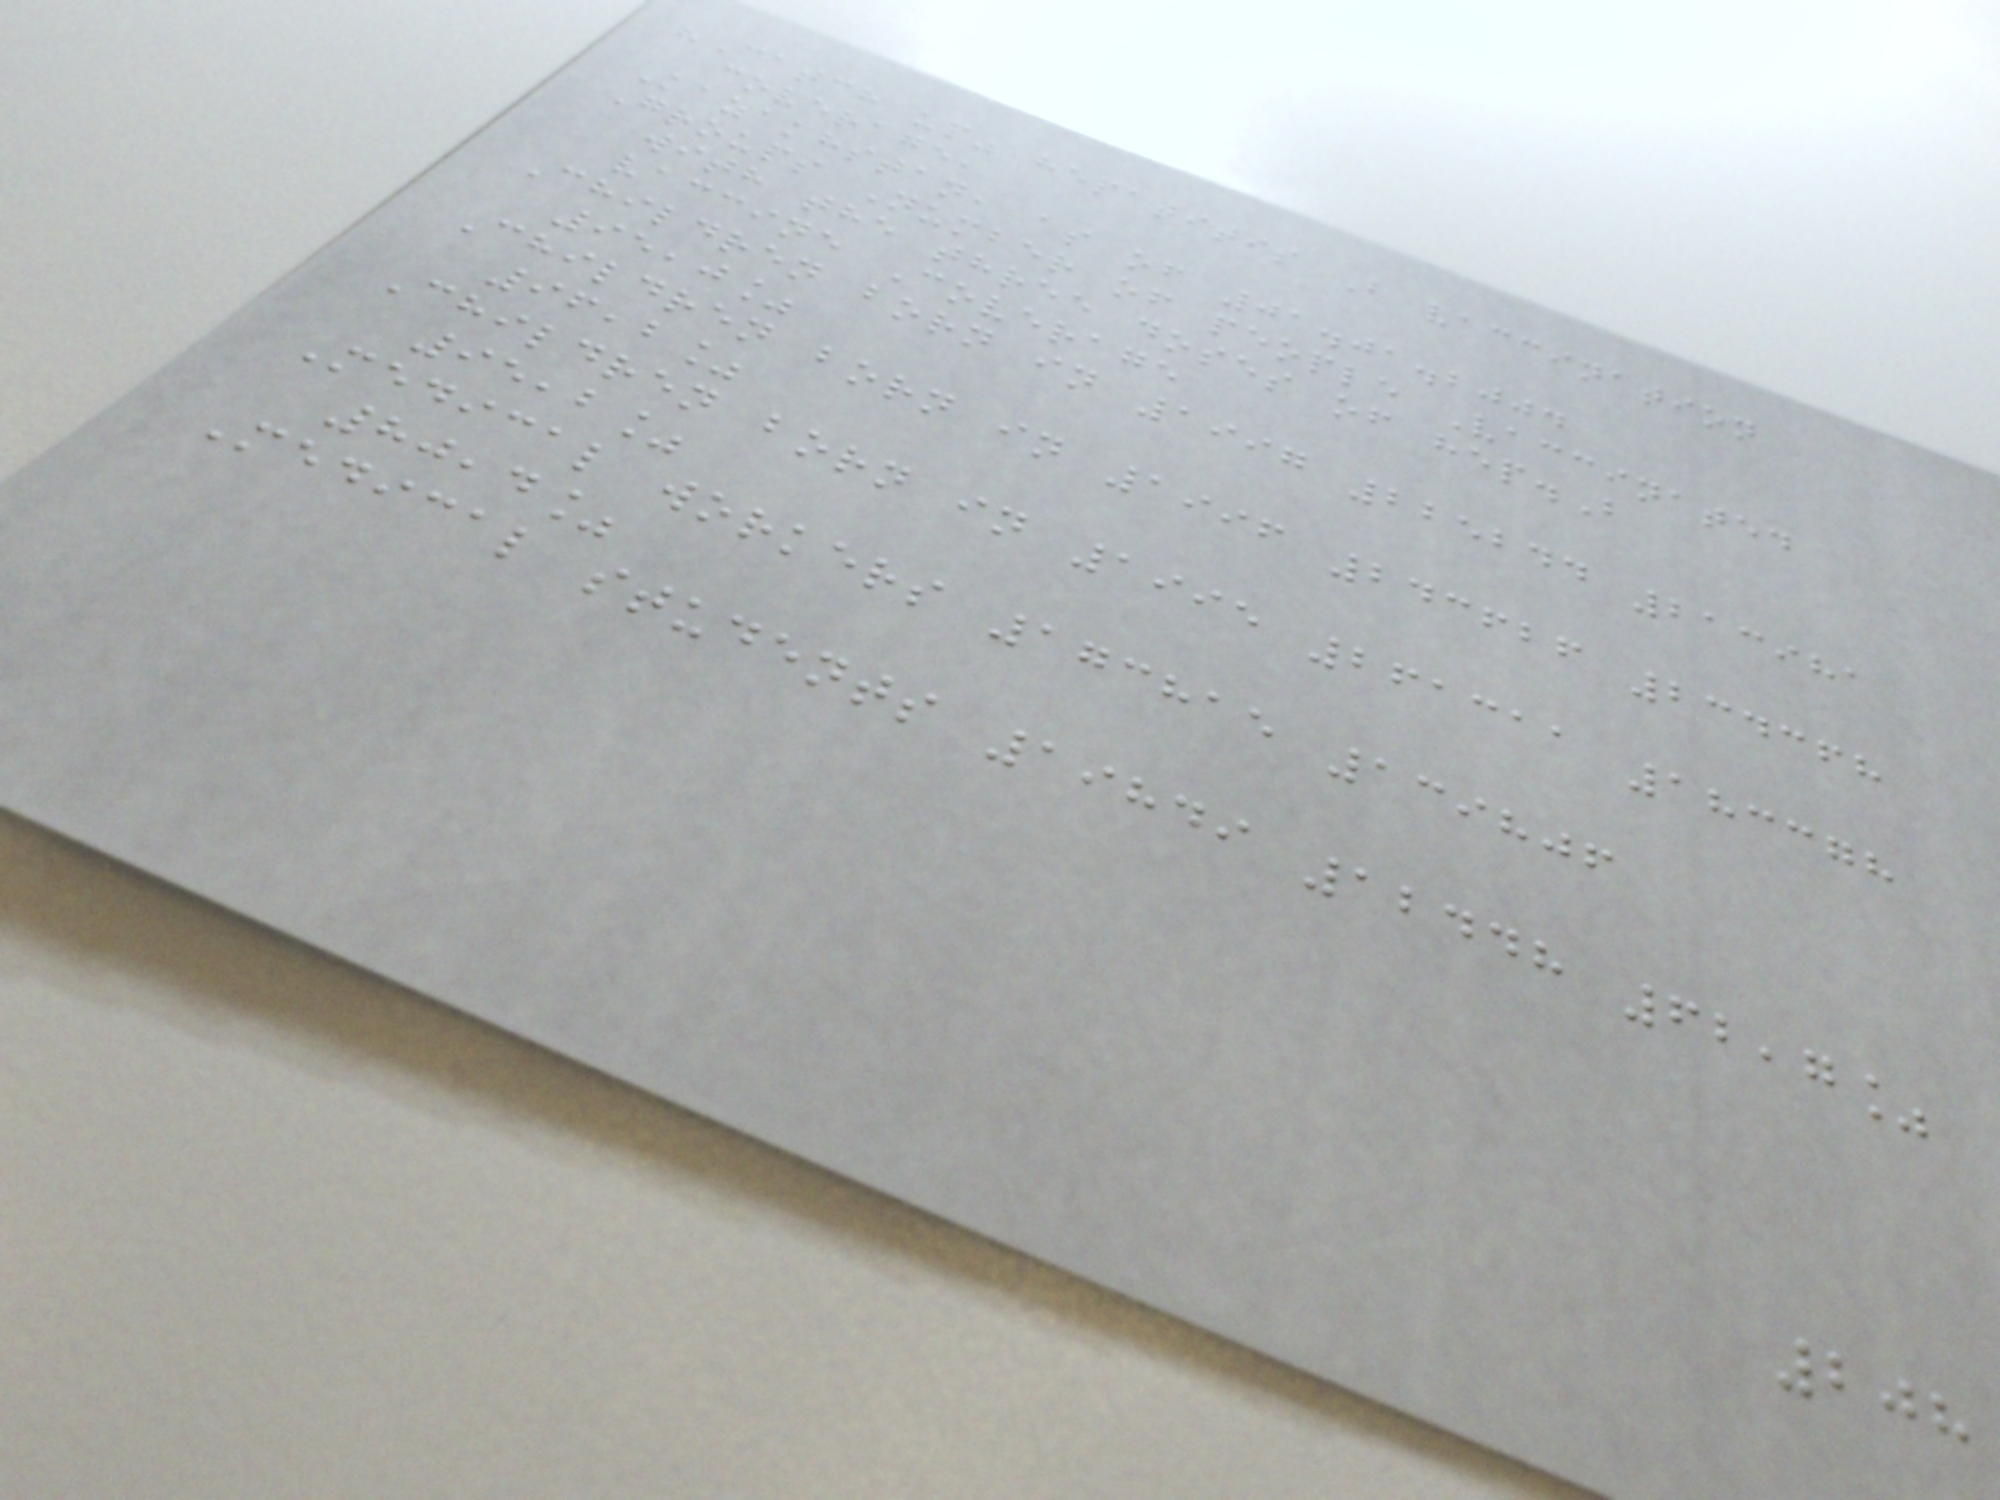"Catch up" hepatitis B vaccination
coverage,
Kazakhstan, as of 01.01.2004
Groups Number of people Vaccinated
with the three doses of hep.B
vaccine Coverage
Children born in 1997 225244 213981
95,0%
Children born in 1996 243626 234368
96,2%
Children born in 1995 261311 183378
95,2%
Medical workers 173815 139806
80,4%
Medical students 19849 12448 62,7%
208
